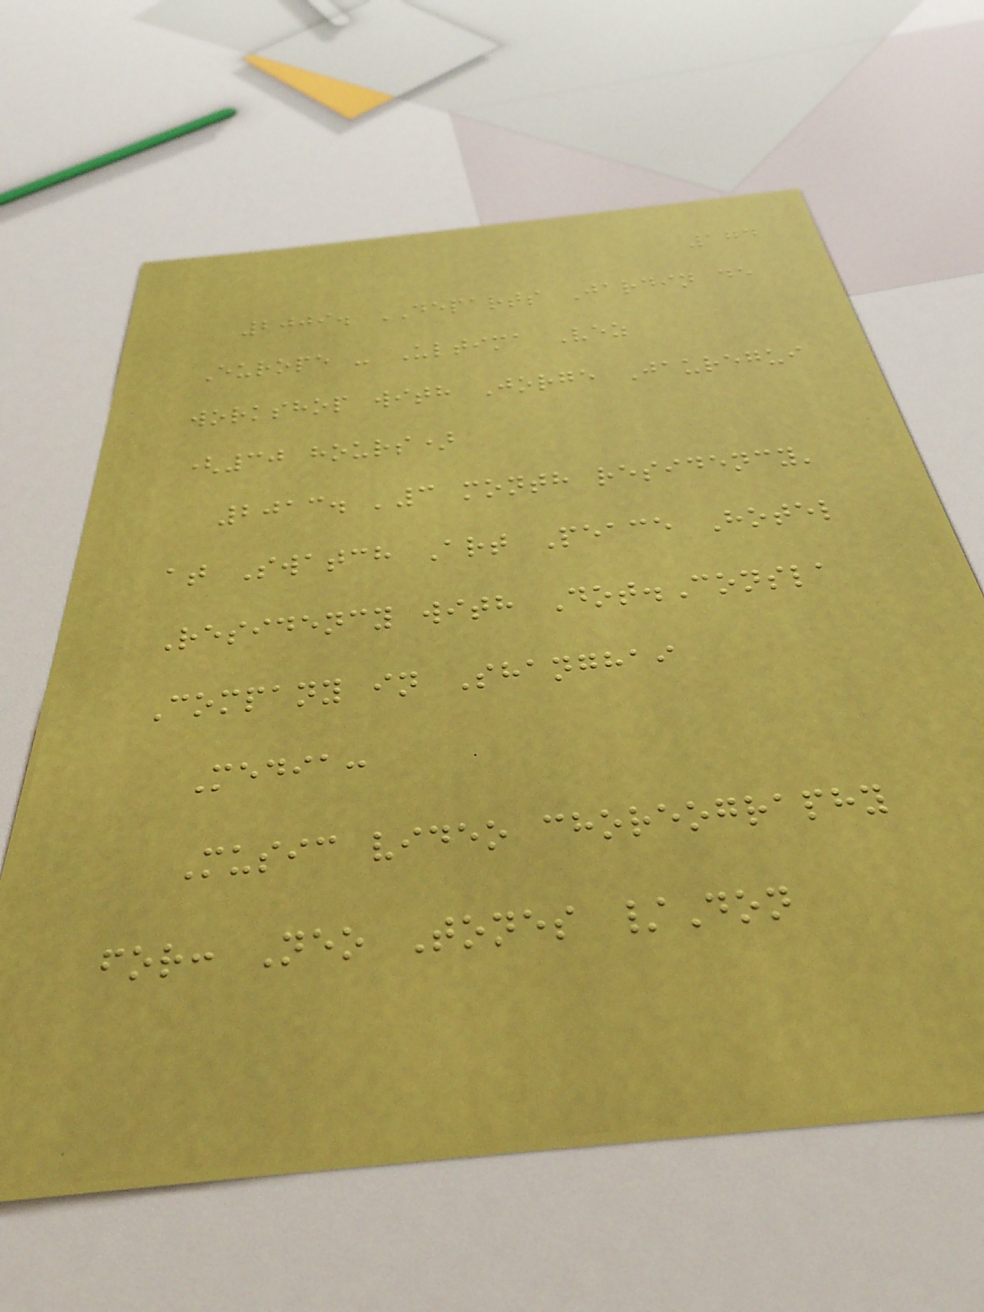174
2009. DEPARTS Jardin de
Europe - Ultima Vez
workshop with Jorge Jauregui
(30 hours)
2013. '3 month residency'
at Swatch Art Peace Hotel
Residency with Dot.Consla
Company in Shanghai
Media:
Music video choreography
for: Neo Tones /Don
